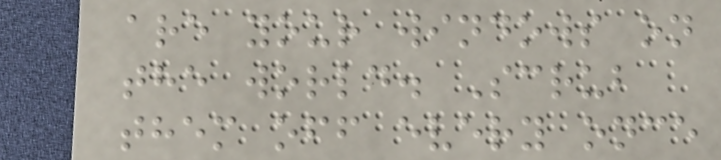are your windows on
the world. Scrub
them off every once
